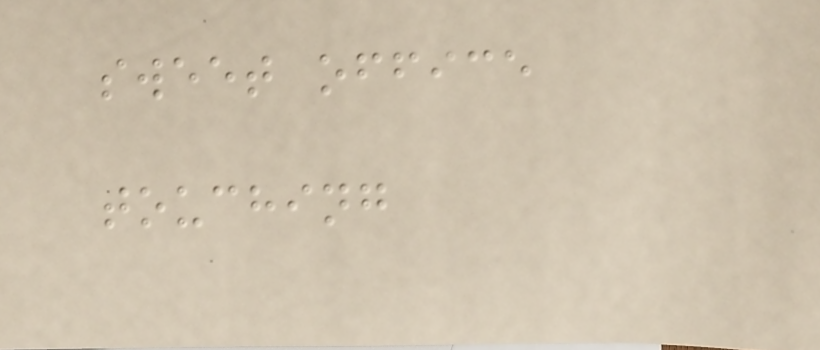sweet office
touching
